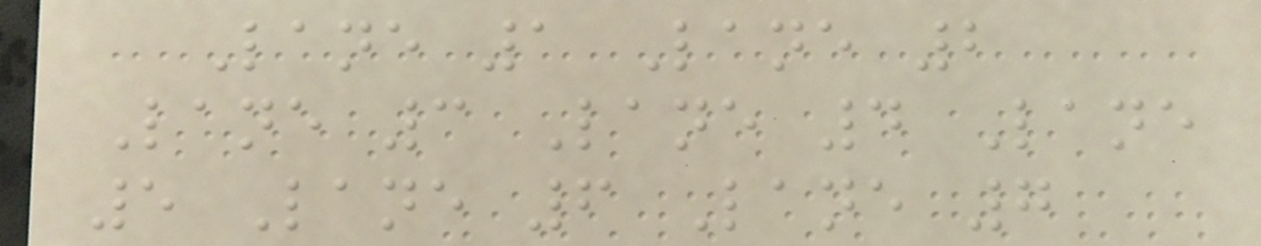Lane 1 Lane 2
Lane 3 Lane 4 Lane
5 Lane 6 Lane 7
